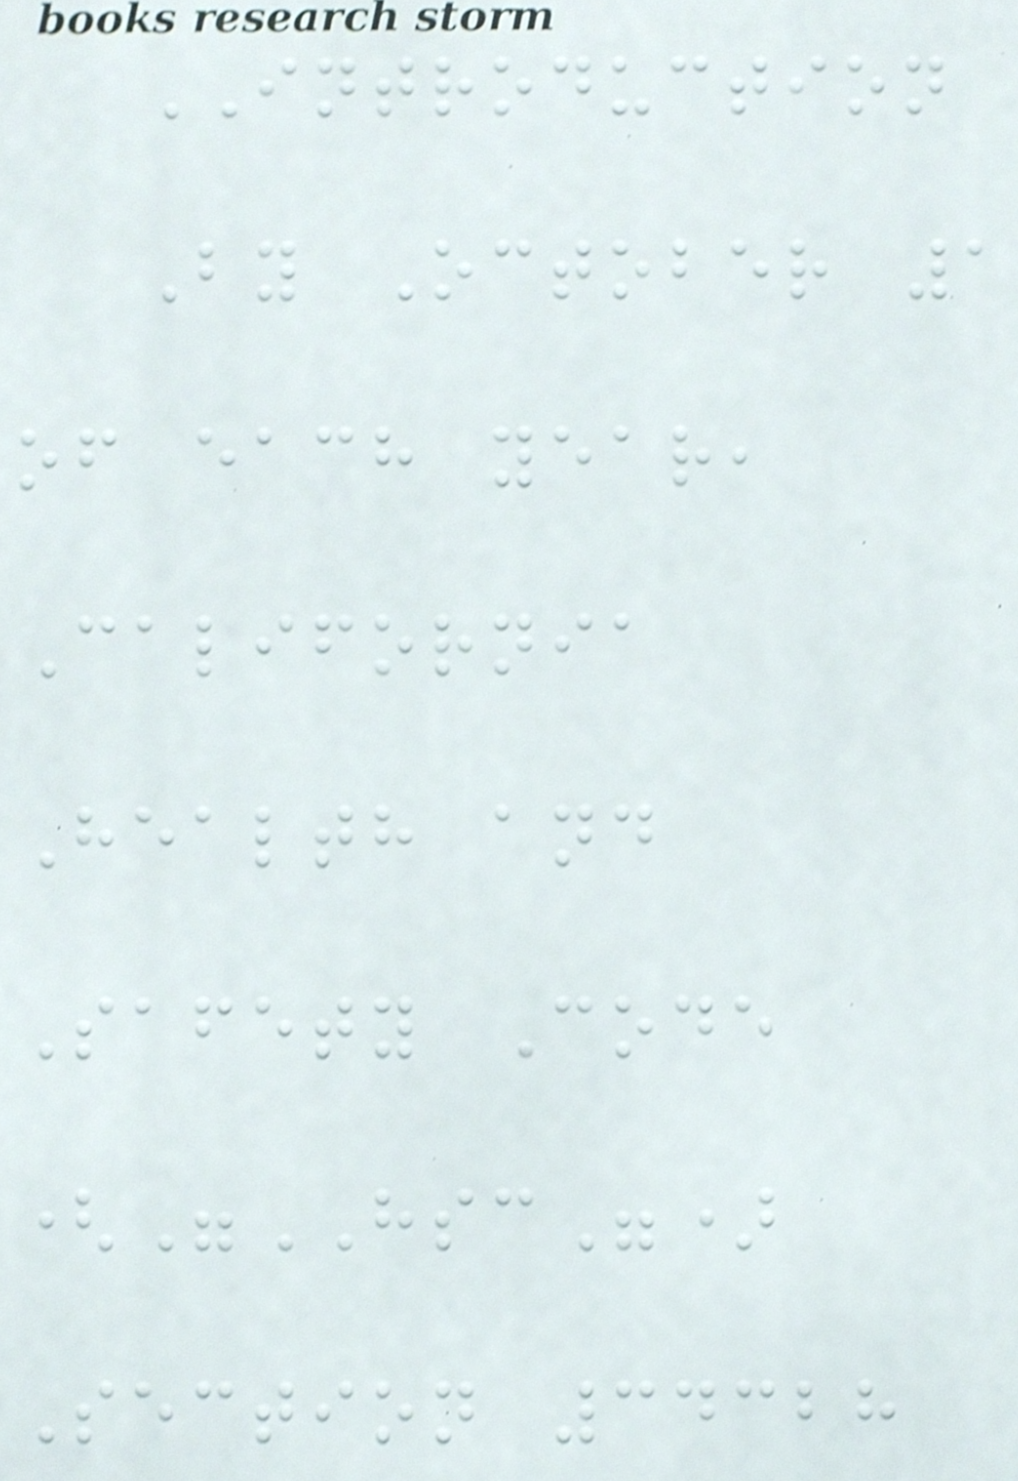INTRODUCTION
By October 1
of each year,
California
Health and
Safety Code
("HSC")
Section 34328
